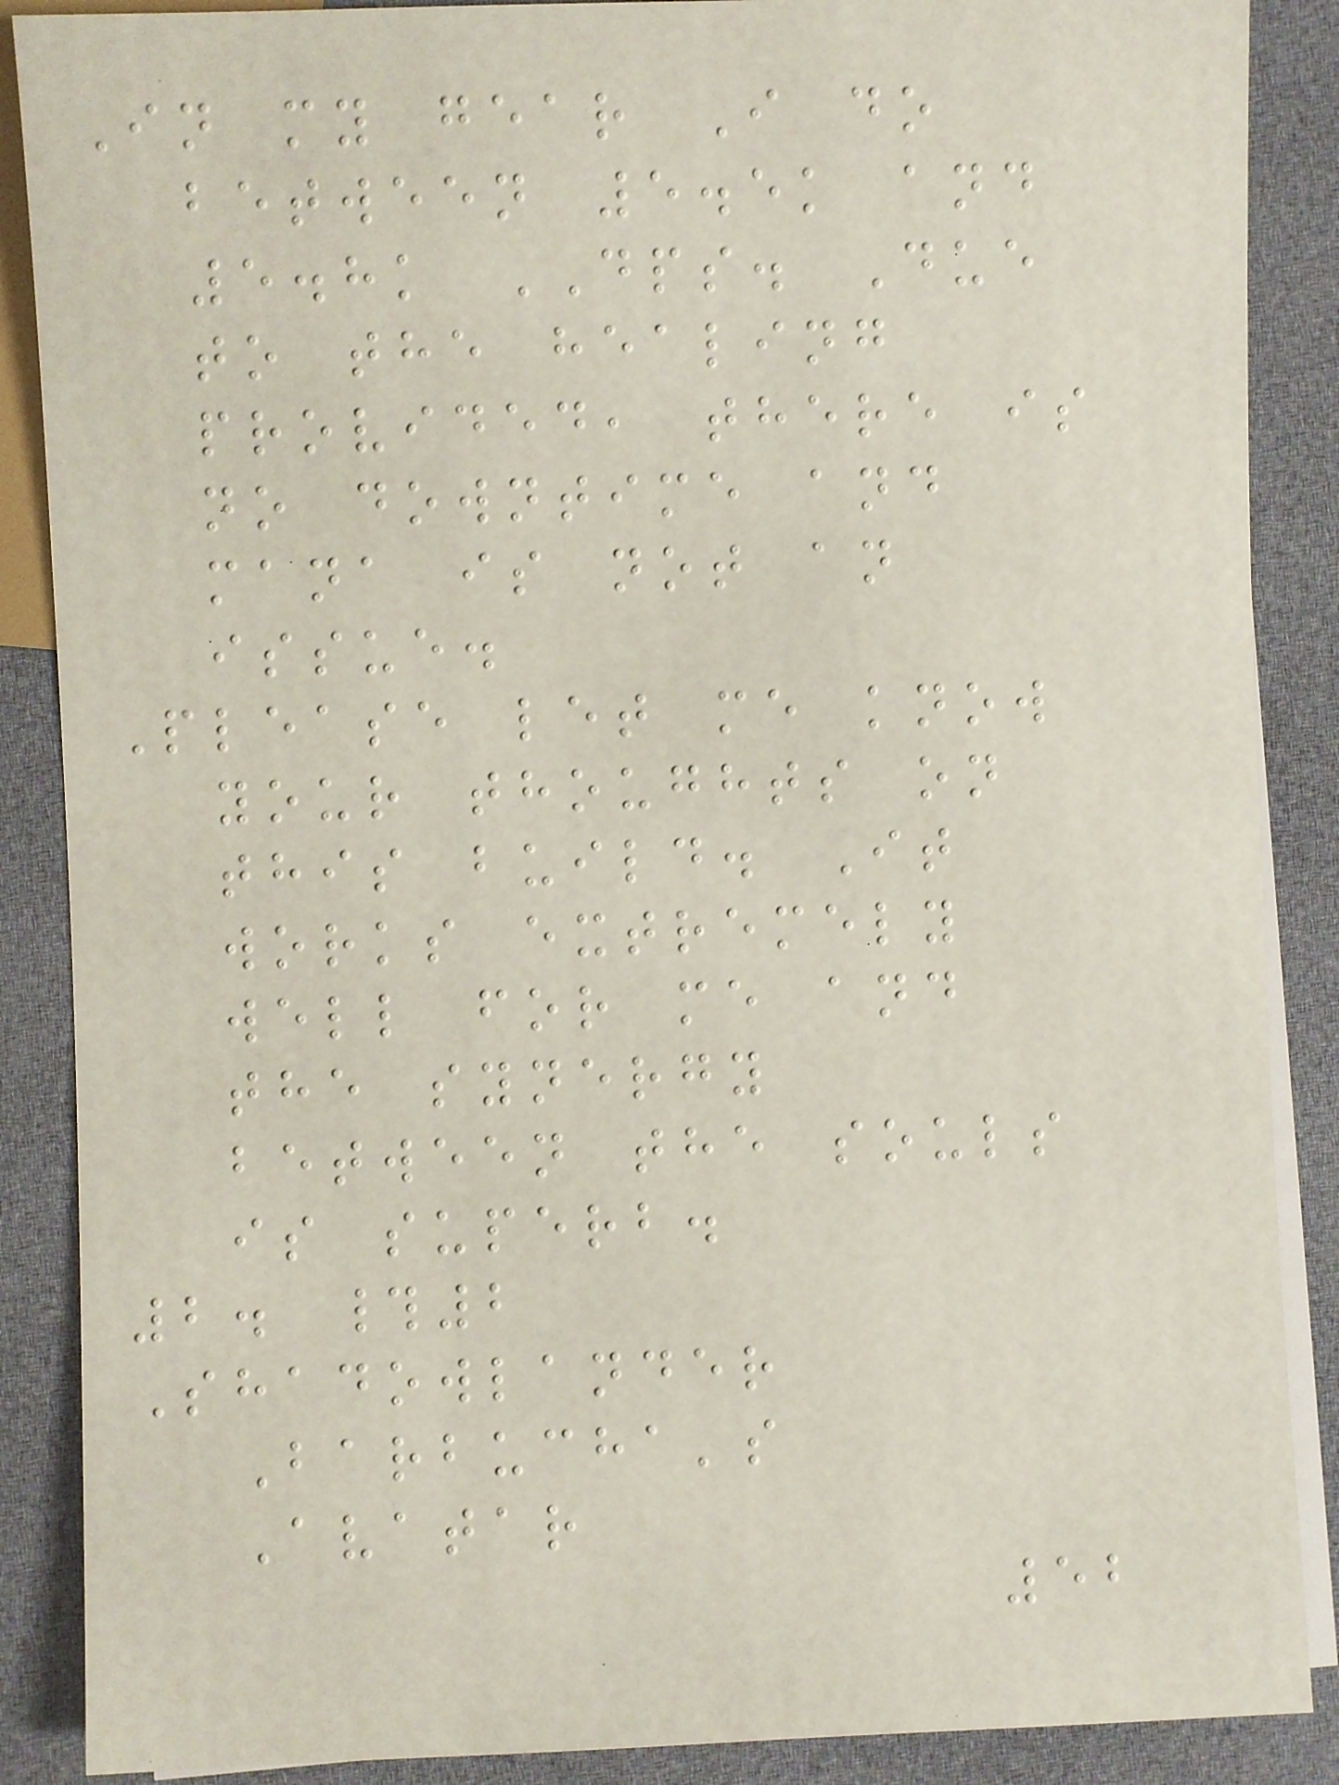In my gear I do
between 5.5k and
5.8k DPS. Due
to the healing
provided, there is
no downtime and
mana is not an
issue.
Please let me know
your thoughts on
this build. It
works extremely
well for me and
the synergy
between the souls
is superb.
2. #2
Shadowlander
Barbucha's
Avatar
52
